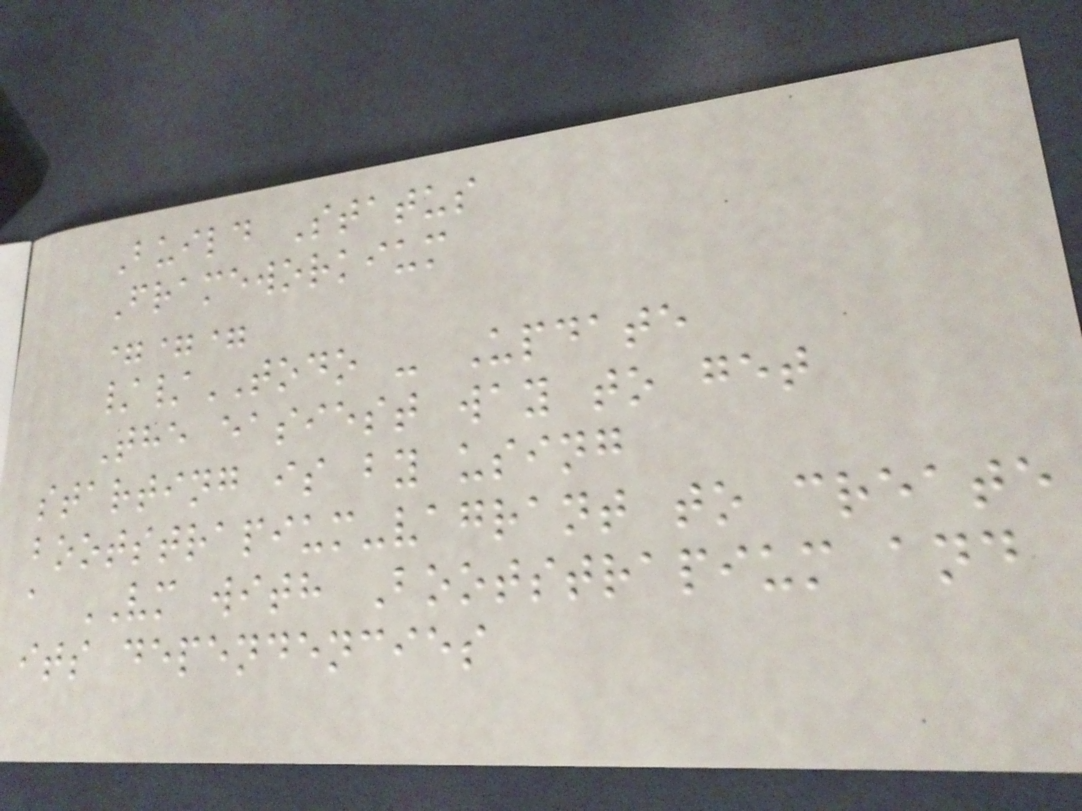Build Status
Frameworkium
===
//TODO - Update
The easiest way to get
starting is by using
bootstrapium-vagrant to create
a VM with Bootstrapium and
its dependencies
